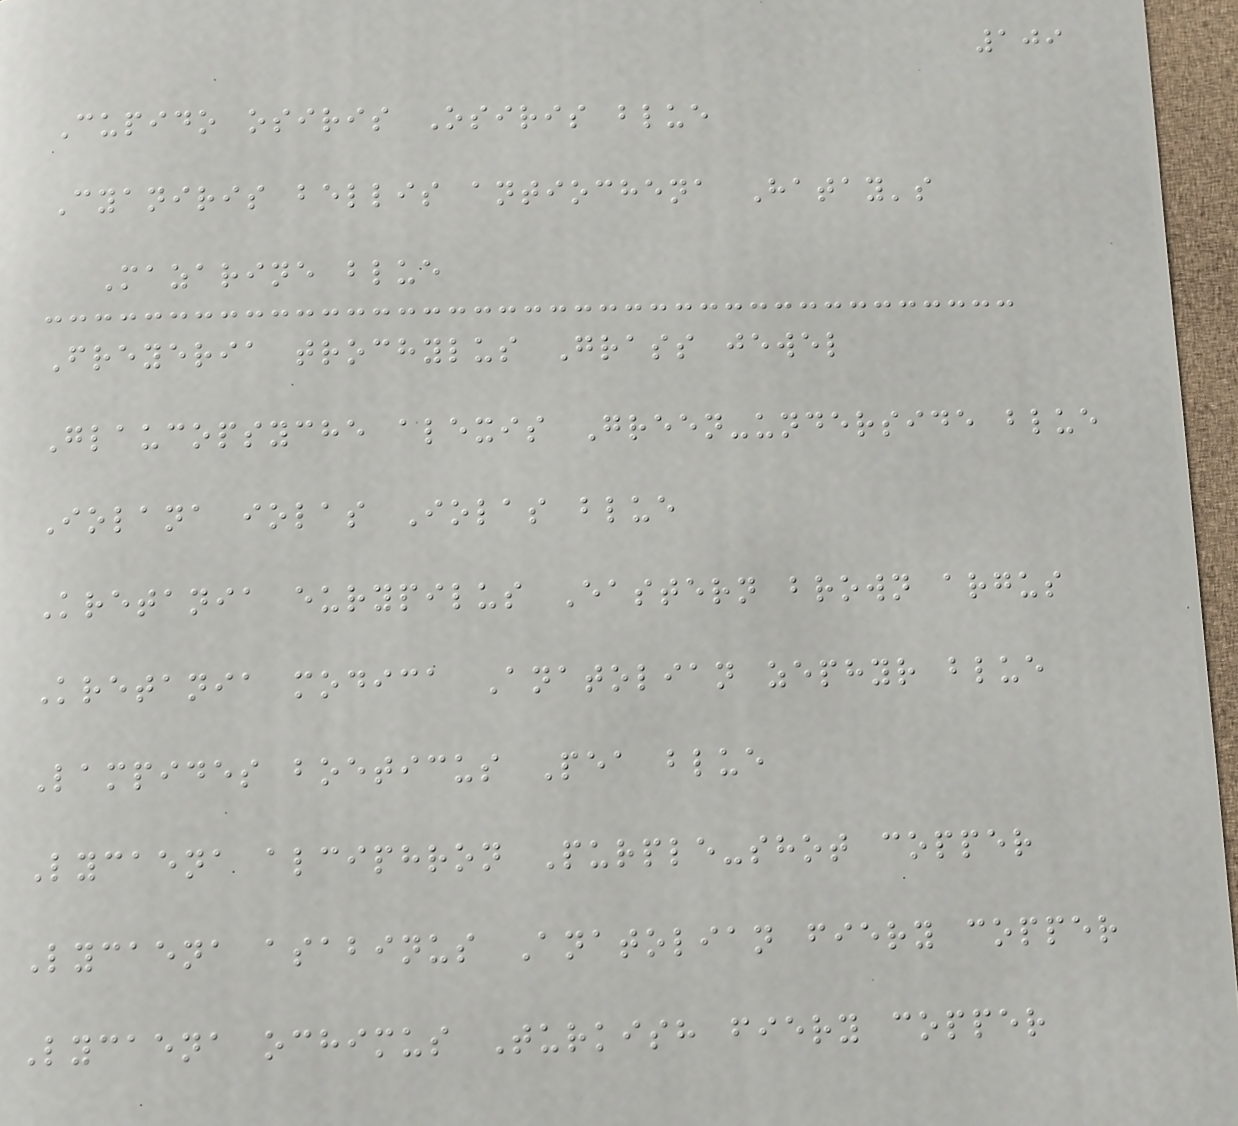109
Cupido osiris Osiris blue
Cyaniris bellis antiochena Hatay's
Mazarine blue
Freyeria trochylus Grass jewel
Glaucopsyche alexis Green-underside blue
Iolana iolas Iolas blue
Kretania eurypilus Eastern brown argus
Kretania modica Anatolian zephyr blue
Lampides boeticus Pea blue
Lycaena alciphron Purple-shot copper
Lycaena asabinus Anatolian fiery copper
Lycaena ochimus Turkish fiery copper
